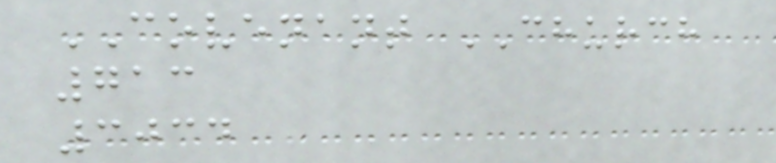COVENANT CHURCH
713
3034
